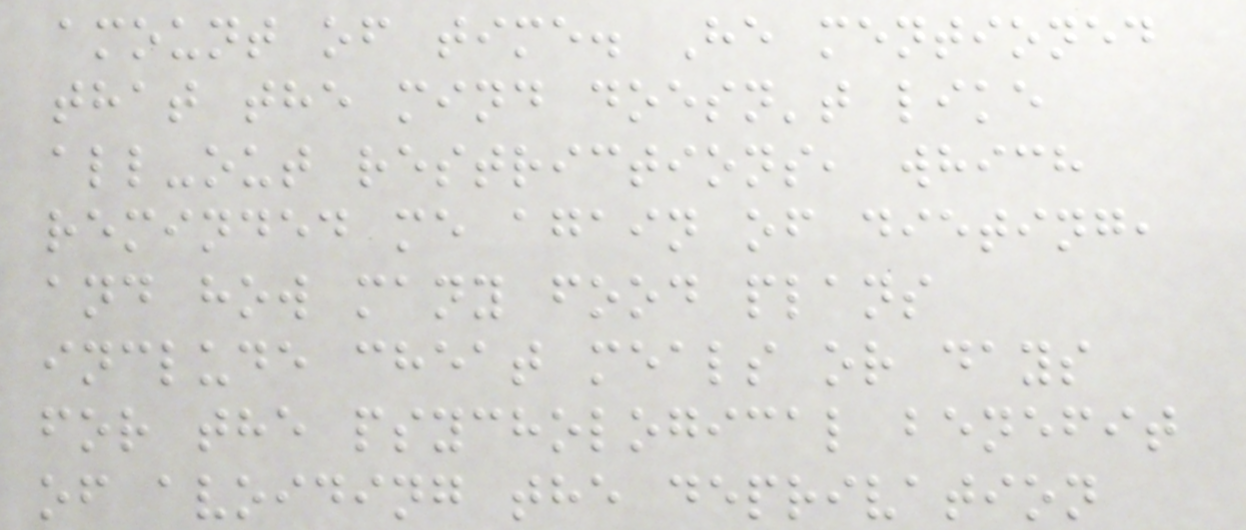amount of time. He mentioned
that the mind doesn't like
all-out restrictions, which
reminded me again of dieting,
and how many food plans
include cheat meals or days
for the psychological benefit
of avoiding the deprivation
